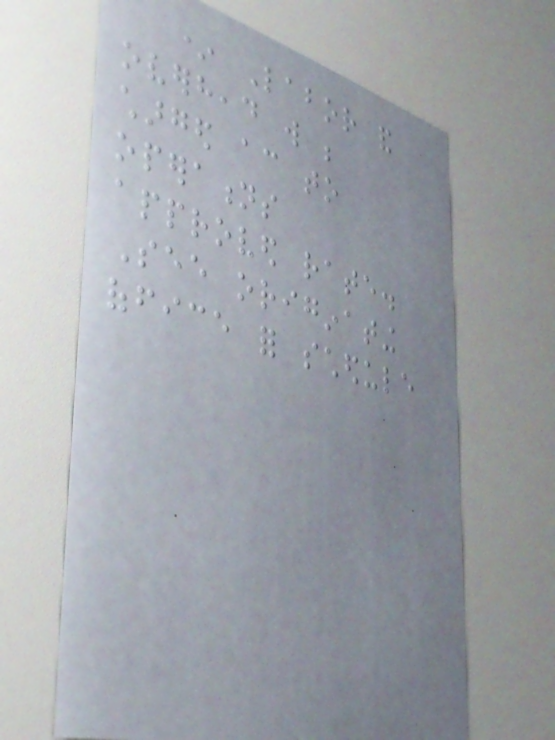* Labor and
overhead will be
charged according to
operations
approved rate.
See originating
office for schedule
